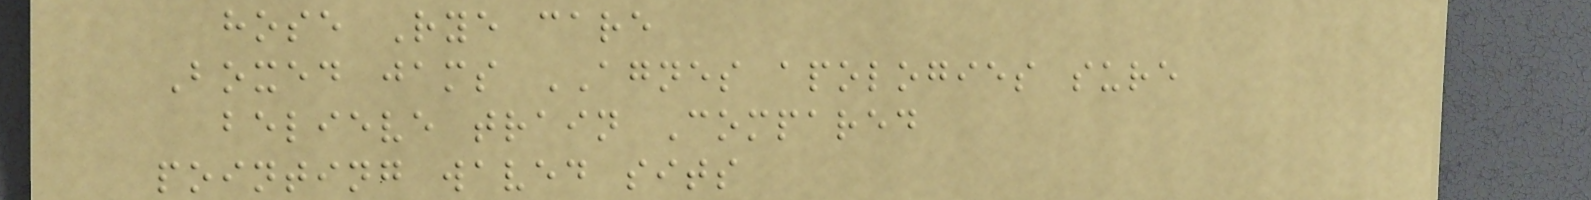hose Rye care
Boxed jams AGNES apologies sure
believe train Compared
pointing waved sits
